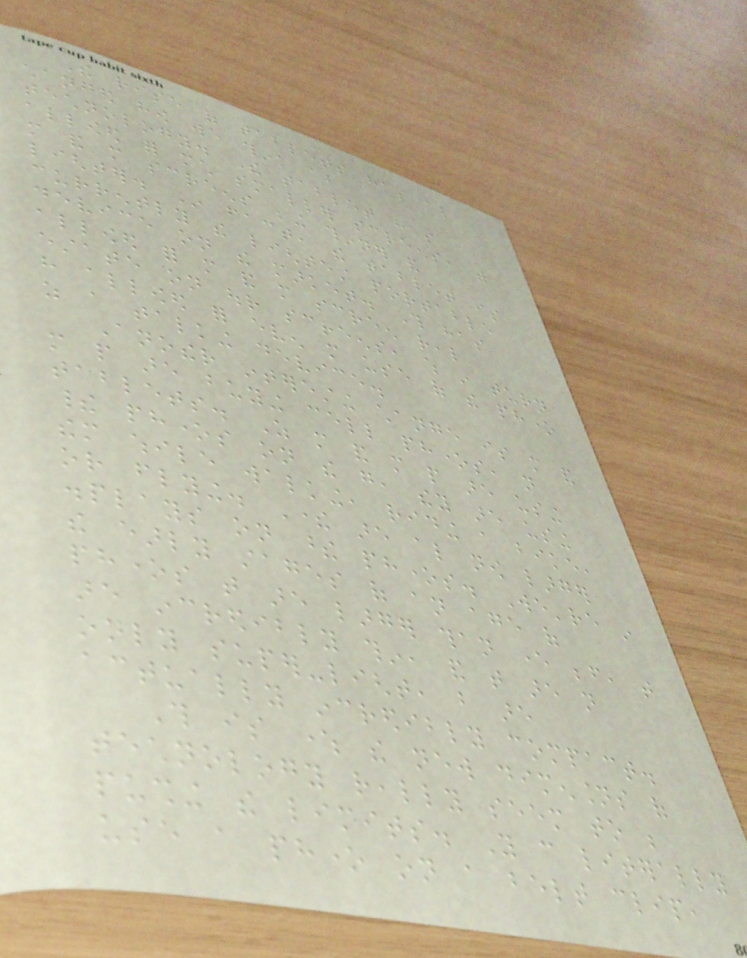The rise of tablets has also
changed how we think about
technology. The tablet has
allowed for much smaller screens, with
more and more screens being thinner and
lighter. In fact, the tablet is
currently the lightest portable
device on the market. This has
allowed for more and more screen real
estate on our screens, which in turn
have allowed for even more use of the phone
as a talking device.
Another interesting change is more and
more people are buying cell phones, not
tablets. As more and more people are using
their phones on the go, they are using
them while walking, riding a bike,
or flying. There are also now larger
displays on these phones. We're in
the early stages of an age of
phones that are larger than ever before, that
are incredibly thin, and that are not
only super-light, but are
actually incredibly compact.
This is where the new dimensions of
technology really seem to be
pushing the limits. You can literally
use a phone on a belt clip,
